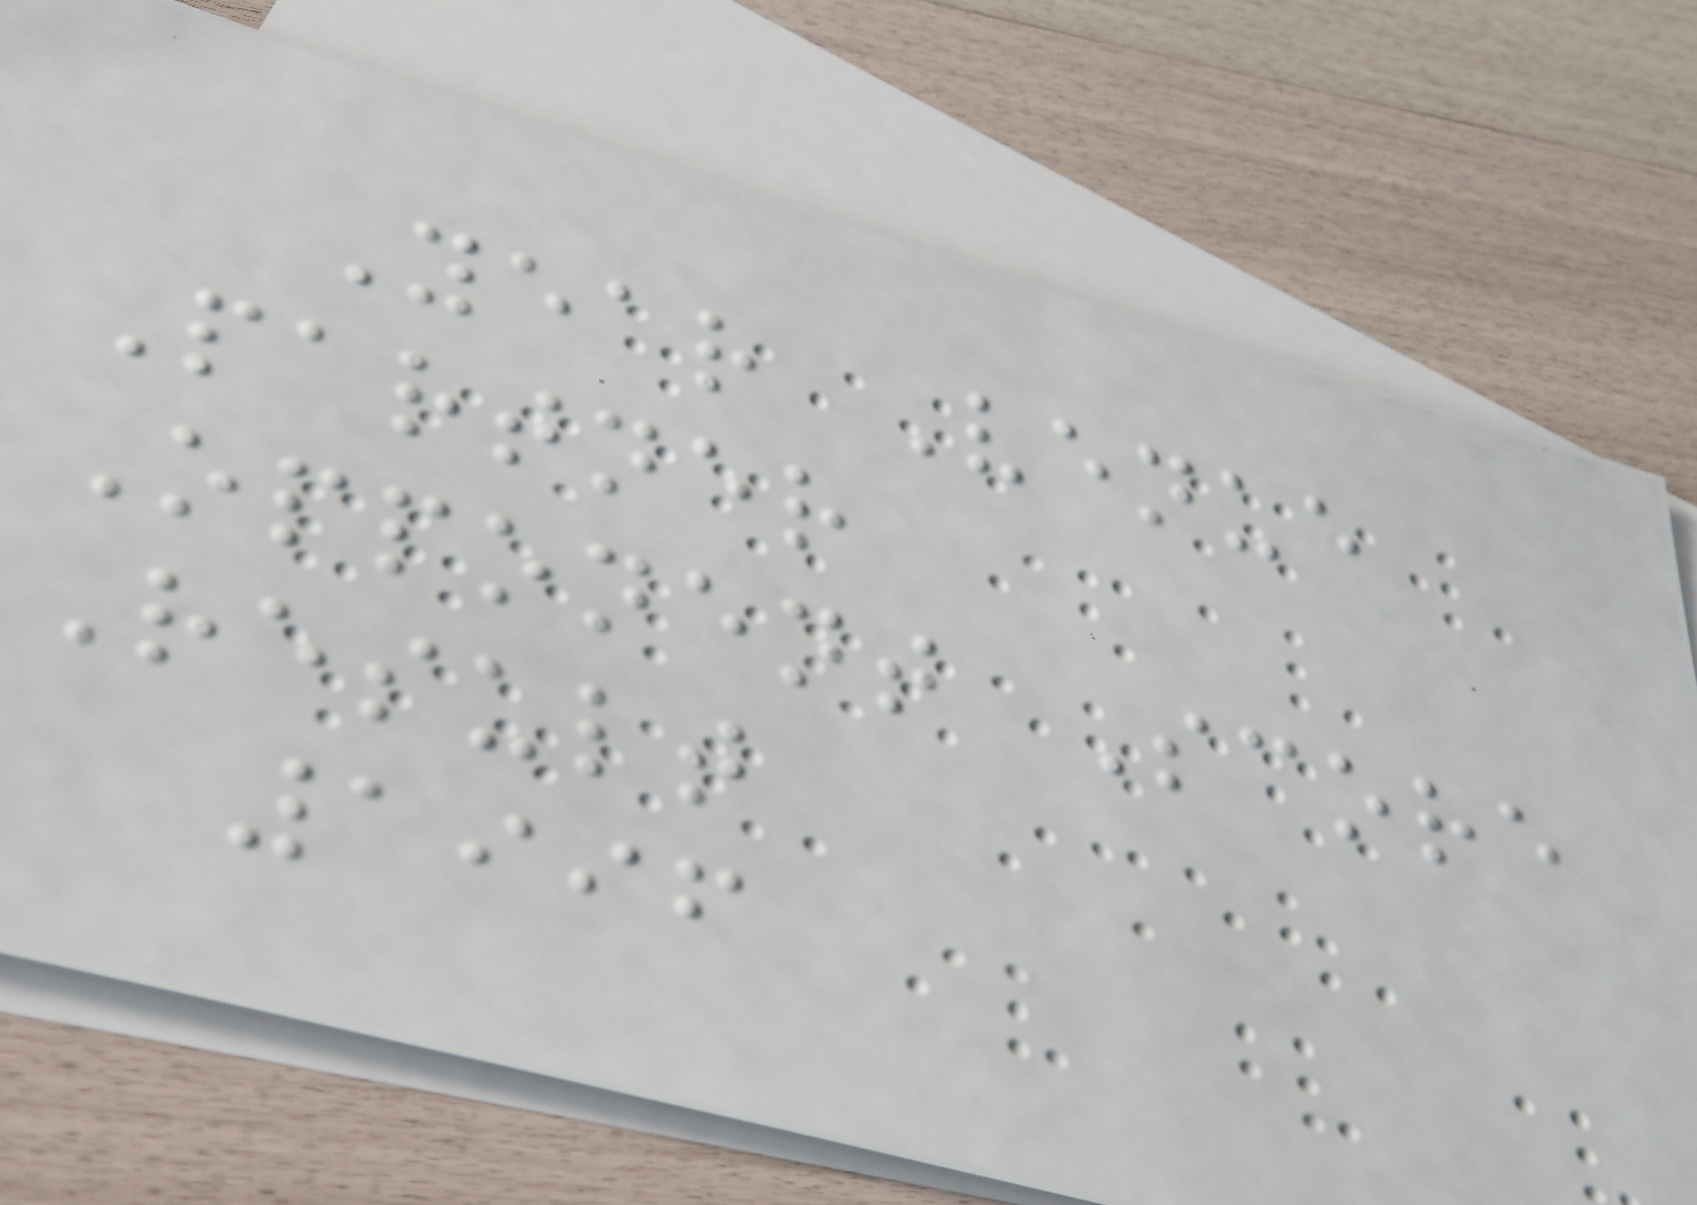Year Venue
Partner
Opponent Score
Result
1996
